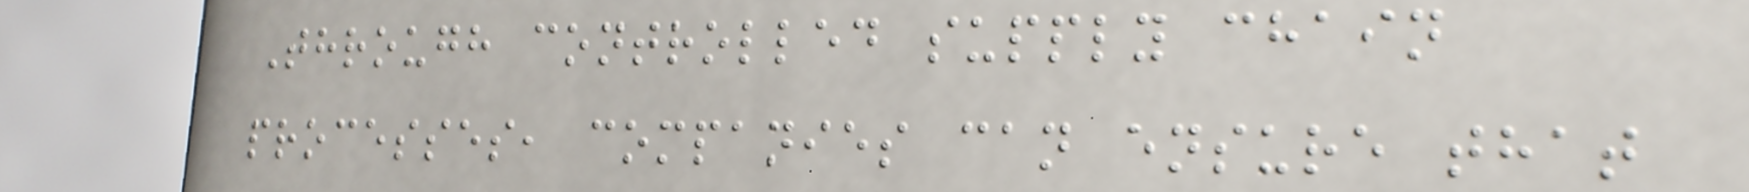Through controlled supply chain
processes, companies can ensure that
